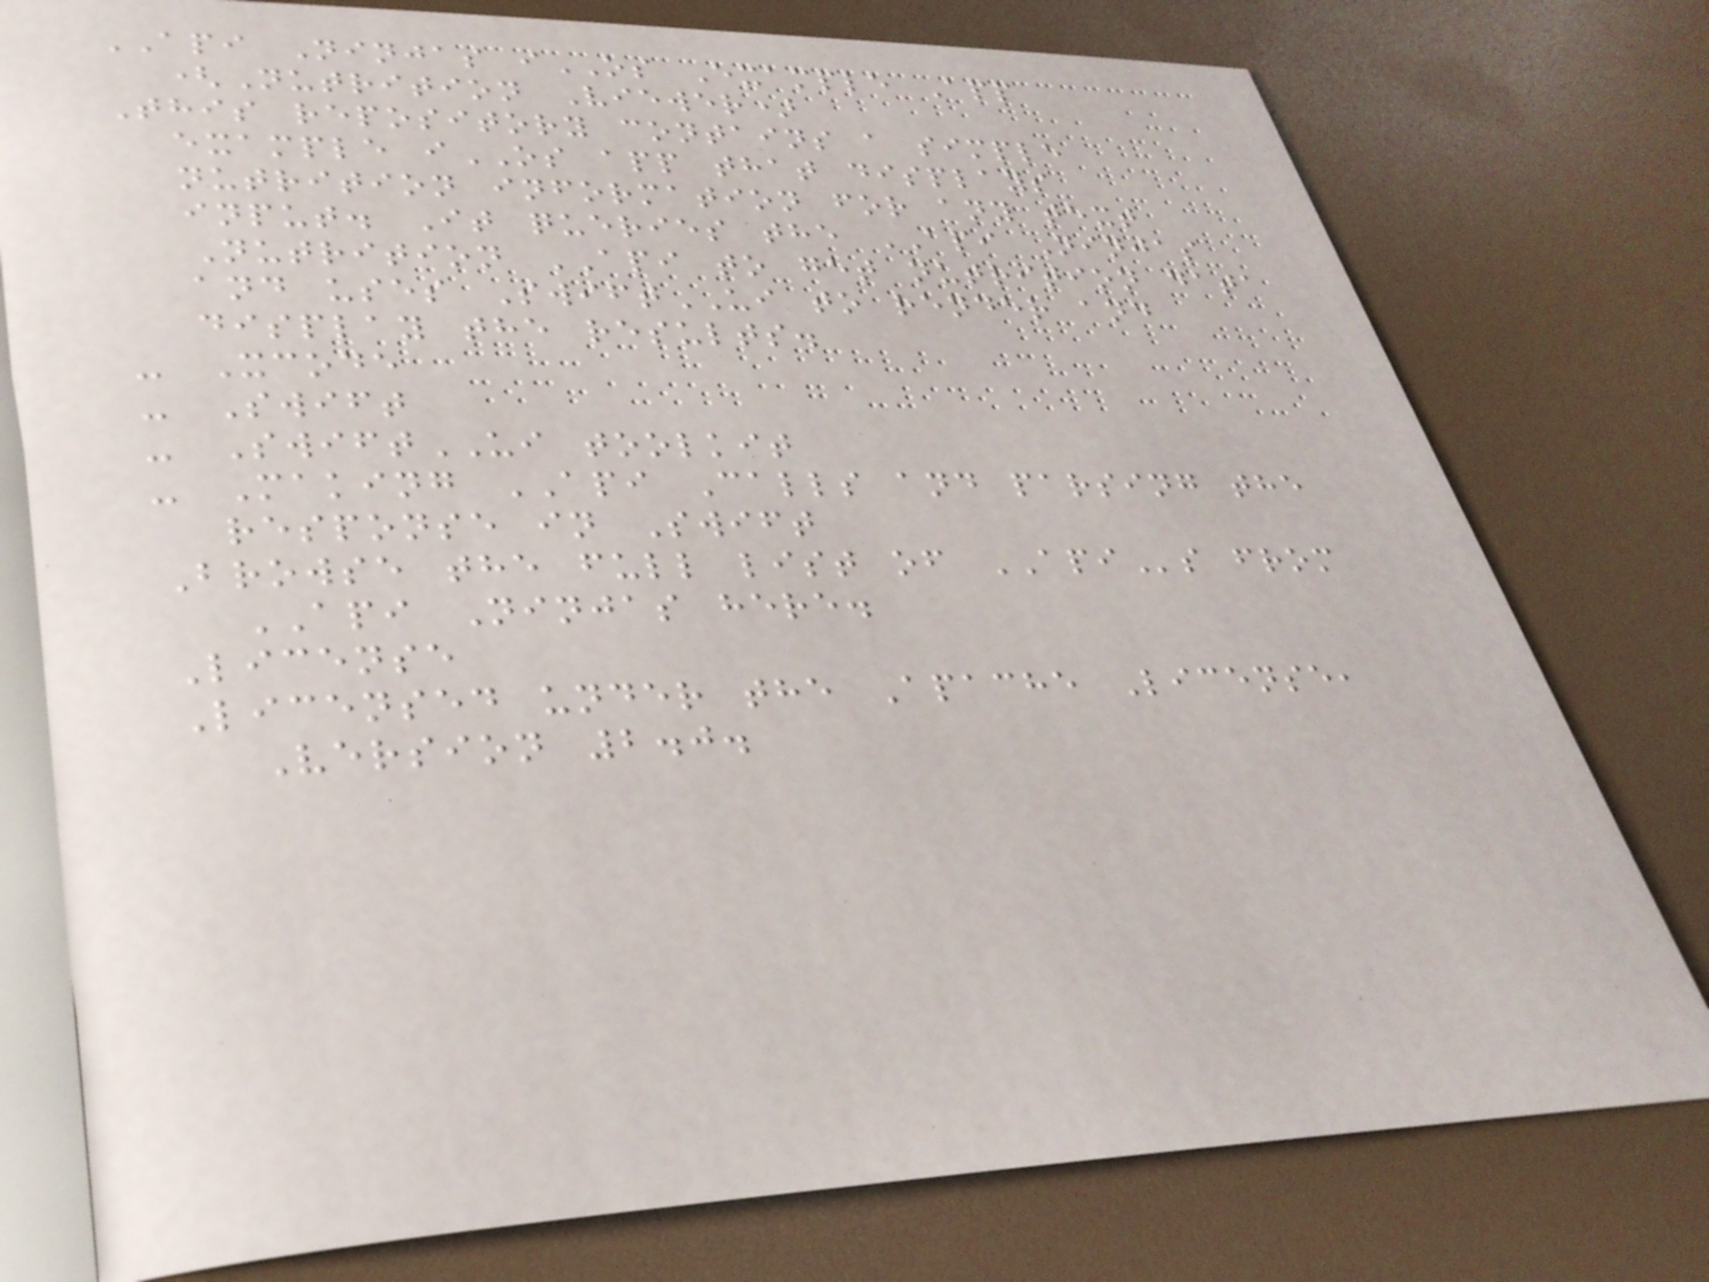API Ninjas iOS Example App
(Nutrition Viewer)
This repository contains a simple
example iOS app that displays
nutrition information for any text
input. It queries the API Ninjas
Nutrition API to get nutrition data
and uses SwiftUI to render and
display the results.
- Xcode
- Swift
- SwiftUI toolkit
- Making API Calls and parsing the
response in Swift
Browse the full list of APIs from
API Ninjas here.
License
Licensed under the Apache License,
Version 2.0.
